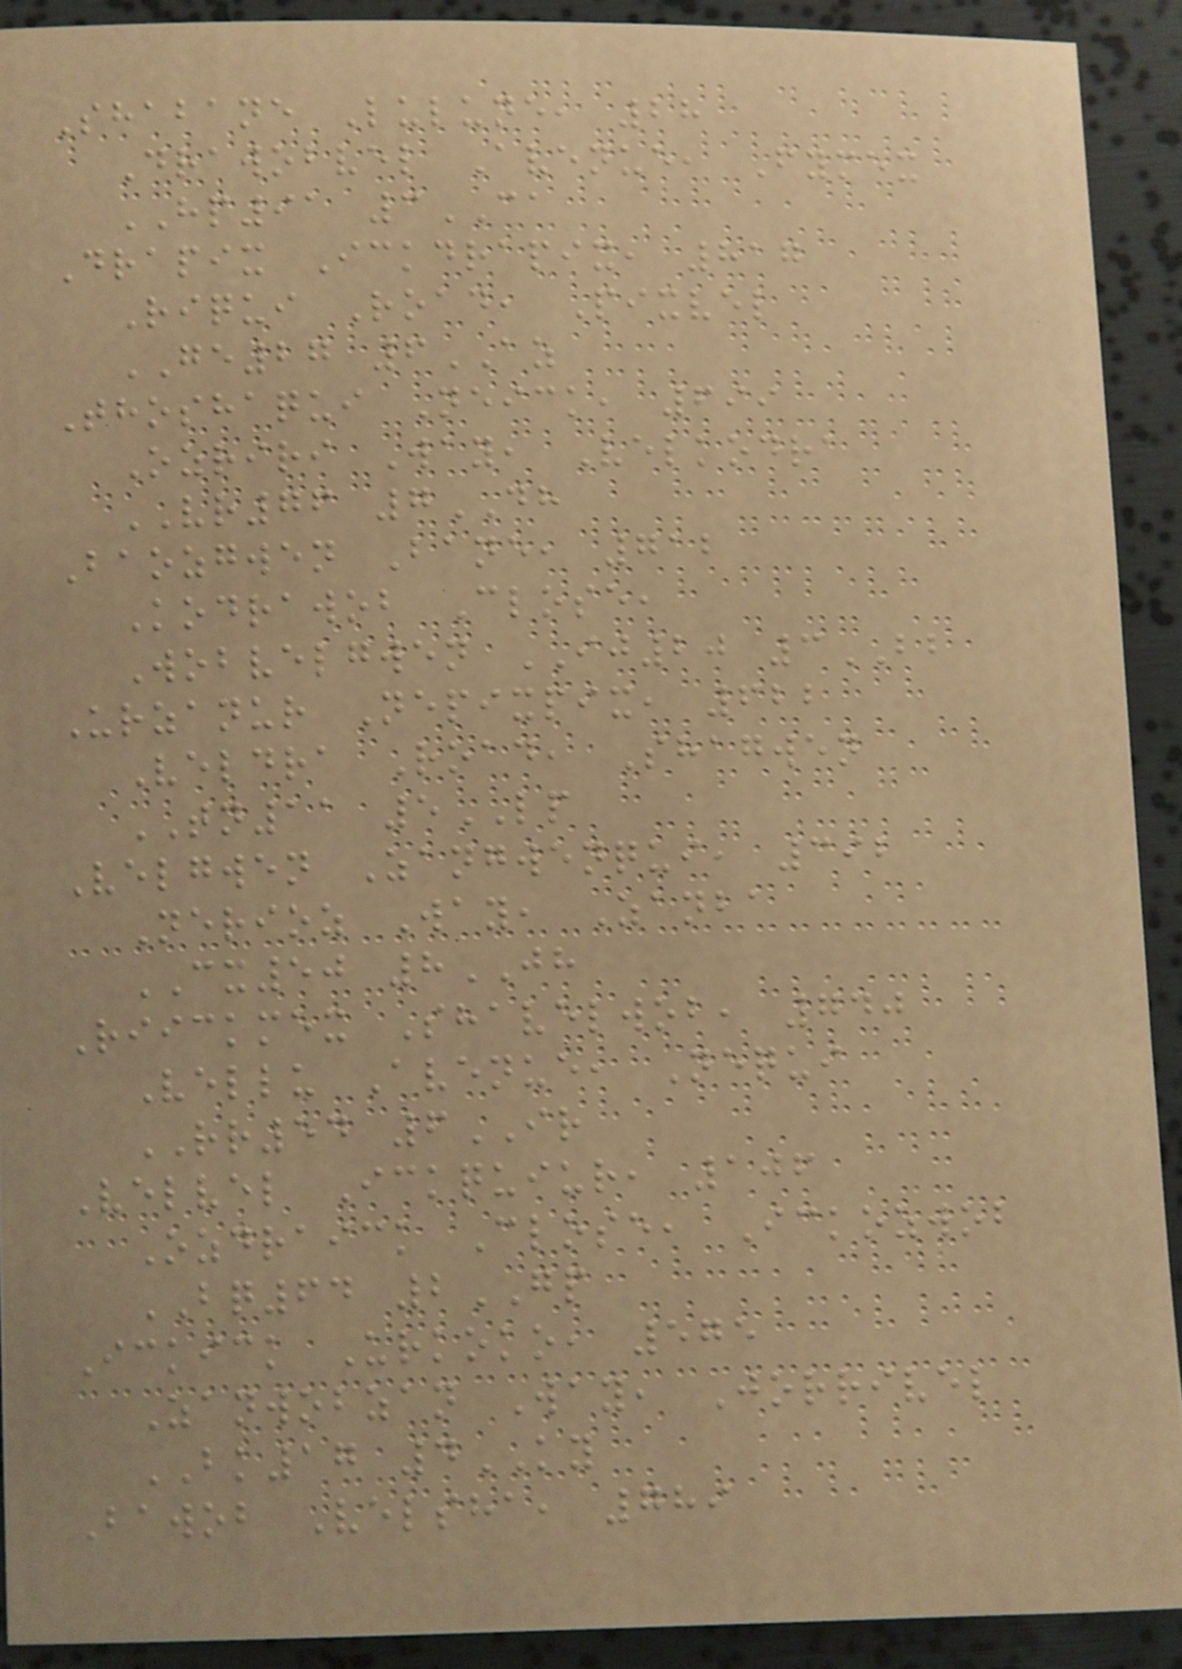Shabane Lulune, 28
Drawobvel Avenue, Fymex
HP91 3CA
Drapix Ickdrapix, 817
Riqui Road, Pixvel
GE27 6AZ
Thoshaqui Neick, 699
Ozriri Way, Velkodra
VR76 7DH
Baozgwen Bane, 712
Kodrawob Close,
Wobvelgwen IJ20 3BB
Urzanur Nepixpix, 622
Veldra Road, Shagwen
TN11 5LP
Velgwen Zangwenqui, 392
Nerioz Way, Zanba
CX50 8JH
Riickmex Shavelwob, 740
Vellu Avenue, Nequi
RR54 6IR
Velvel Ickquiur, 106
Ozdraick Close, Ickozwob
BQ64 2GP
Ickick Urkoko, 575
Zanwobzan Way, Jorrivel
BK17 4KY
Bawob Velsha, 789
